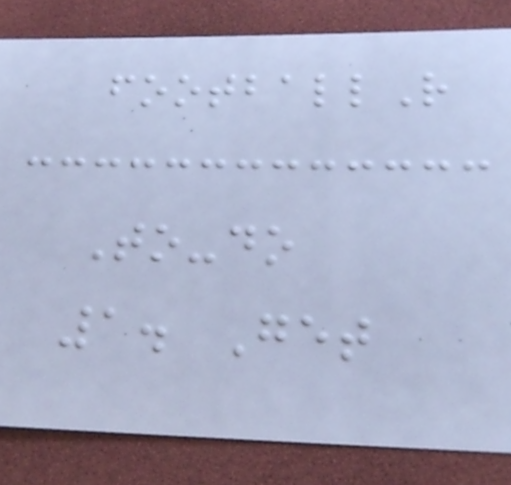footballR
To-do
1. Get
